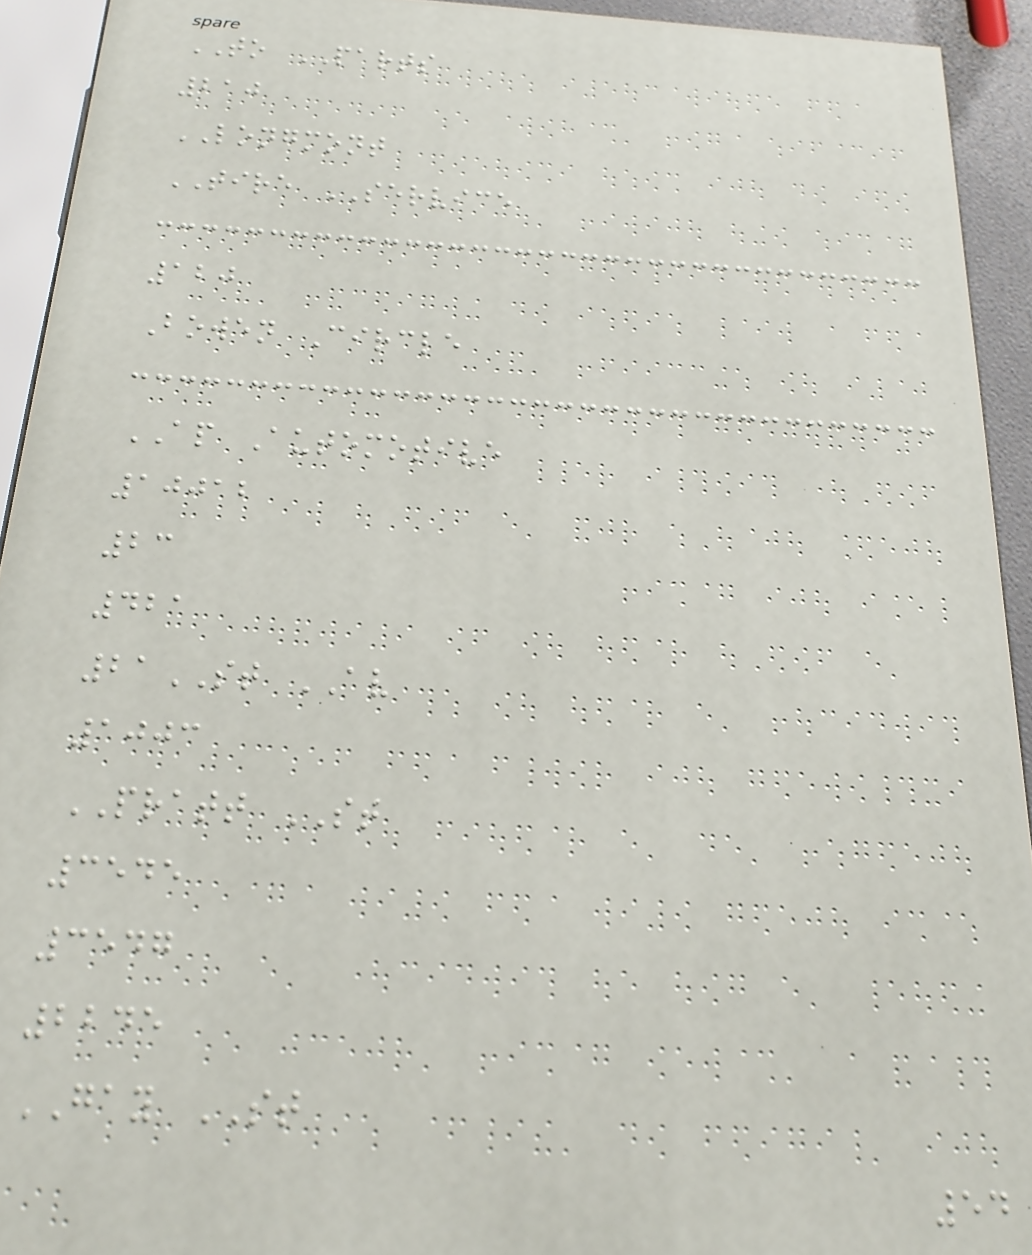TO PARTS
210
LONGMONT
TIRE SERVICE
120
Bowen Circle
AP Automotive
10012
23
421
21ST AV
1003
PRATT ST
3545
3547
2245
GAY ST
54
